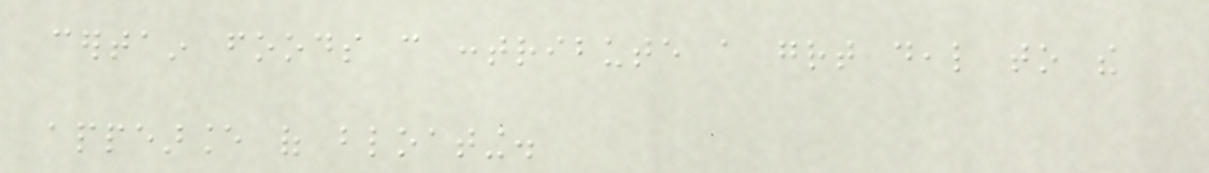certain foods can contribute a great deal to the
appearance of bloating.
